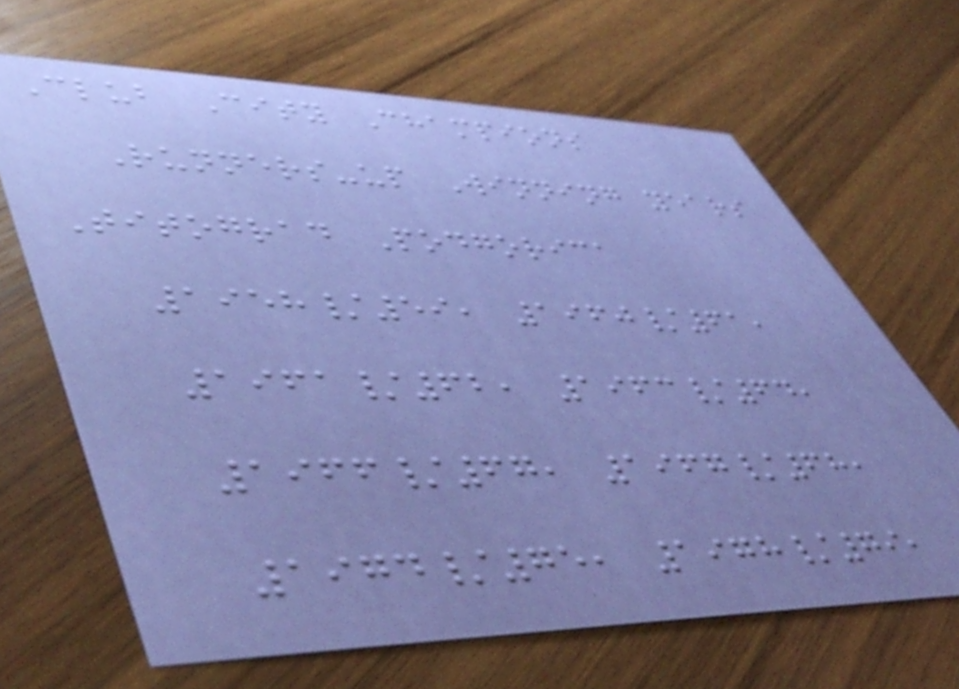Club City Champions
Runners-up Winning years
Titograd Podgorica
1958/59, 1960/61,
1961/62, 1963/64,
1966/67, 1967/68,
1974/75, 1978/79,
